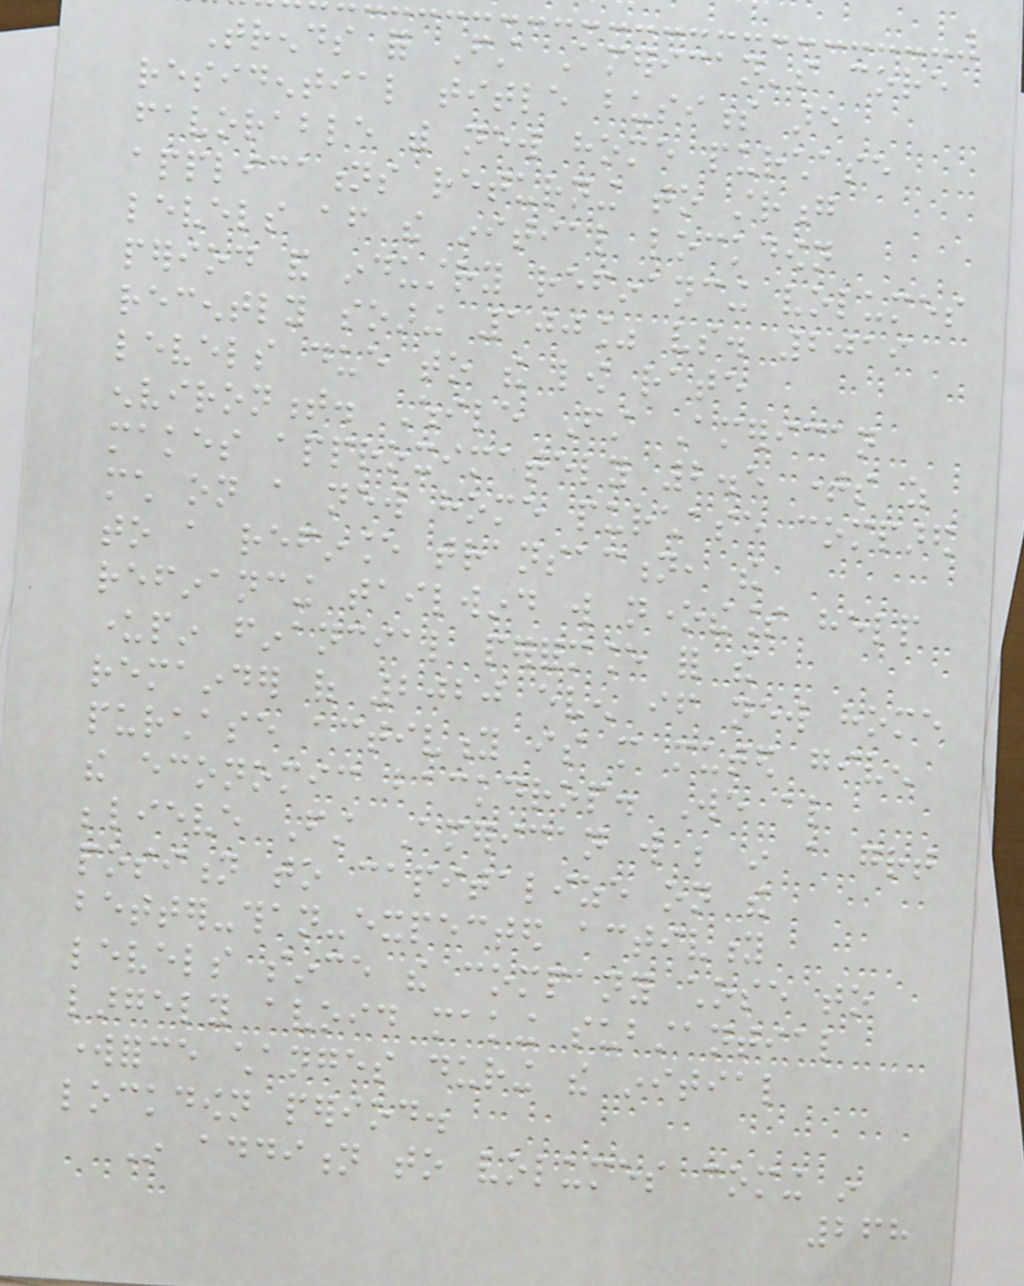Trends for First American's core
residential title business are
favorable with new home purchase
applications returning to strong
levels after the initial lockdown
period and industry refinancing volumes
recently soaring 100% vs. 2019
levels due to the low rate
environment. While First American
makes approximately 2.5 times as
much on a new home purchase compared
to a refinance transaction, the
refinancing tailwind will nonetheless help
underpin financial performance for the
remainder of 2020 even if new home
purchase activity is more muted given
the economic backdrop. We also
believe First American will be in a great
position to capitalize on the
better-than-expected activity
levels since the company chose to
largely avoid making substantial
workforce changes during the initial
lockdown period.
In addition to volumes coming in
268
